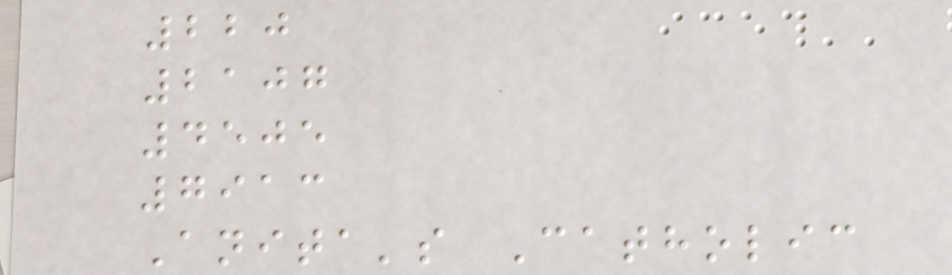220
2107
4505
7913
Anita's Catholic
